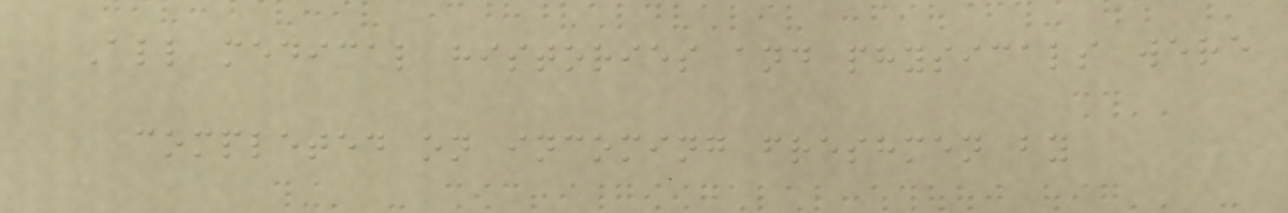All medical histories and physicals were
completed on incoming freshmen by
